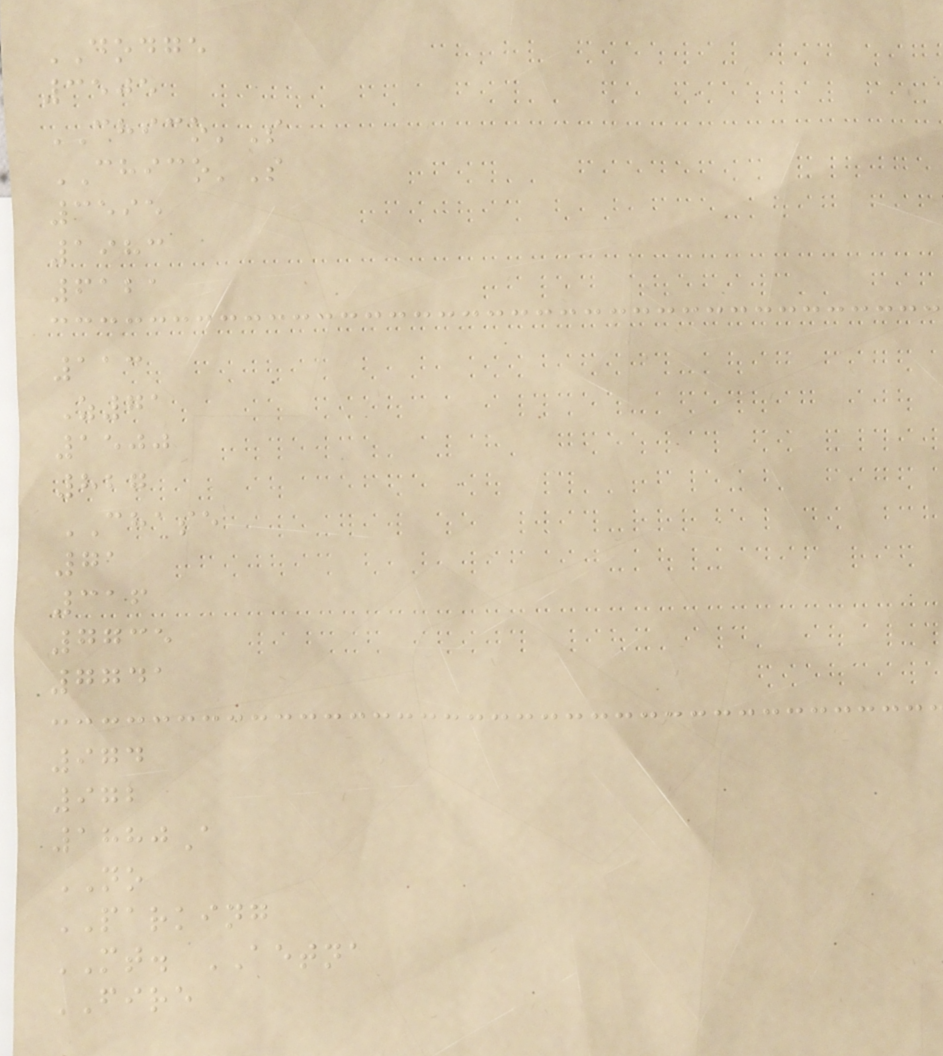DODGE
3505
CHICO'S
CHICO'S
3595
1983
6121
113
Z71
1500
827
CHASE
71
316
7735
7741
974
972
1880A
NO
PARKING
MT. AETNA
FIRE
